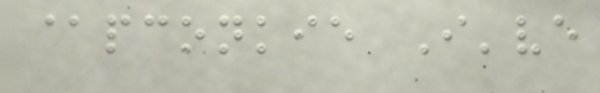@pconkie I've
